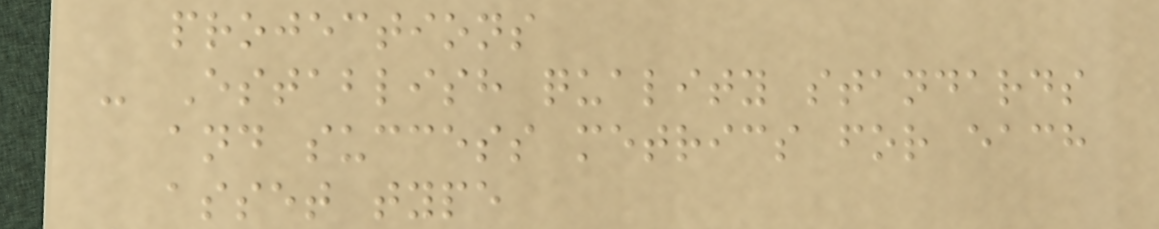projections
- Establish quality standards
and success metrics for each
asset type
